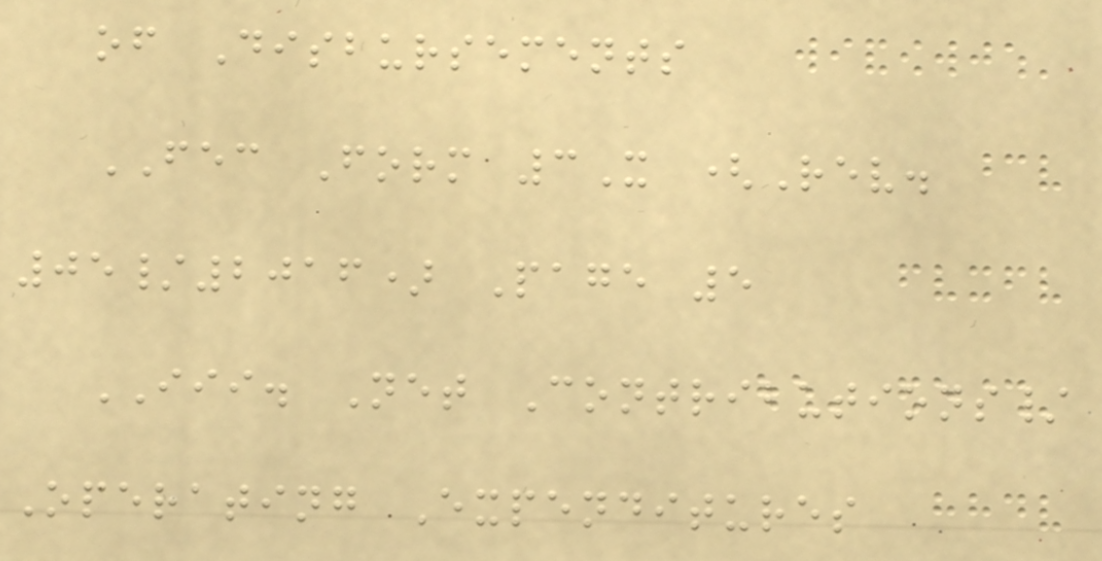of Disbursements
FEC Form 3X (Rev.
05/2016) Page 5
III. Net Contributions/
Operating Expenditures
